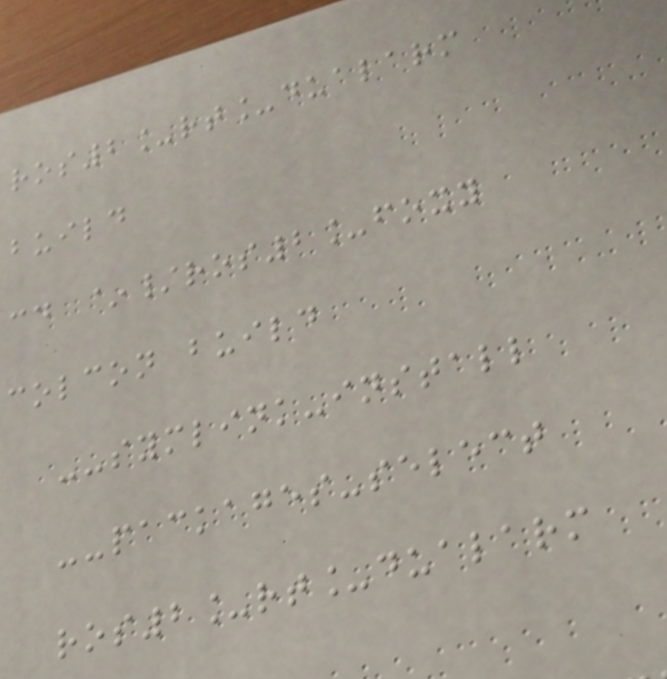ros2_rt_dualarm
build
cd ~/ros2_foxy
colcon build
--symlink-install
--packages-select
ros2_rt_dualarm
